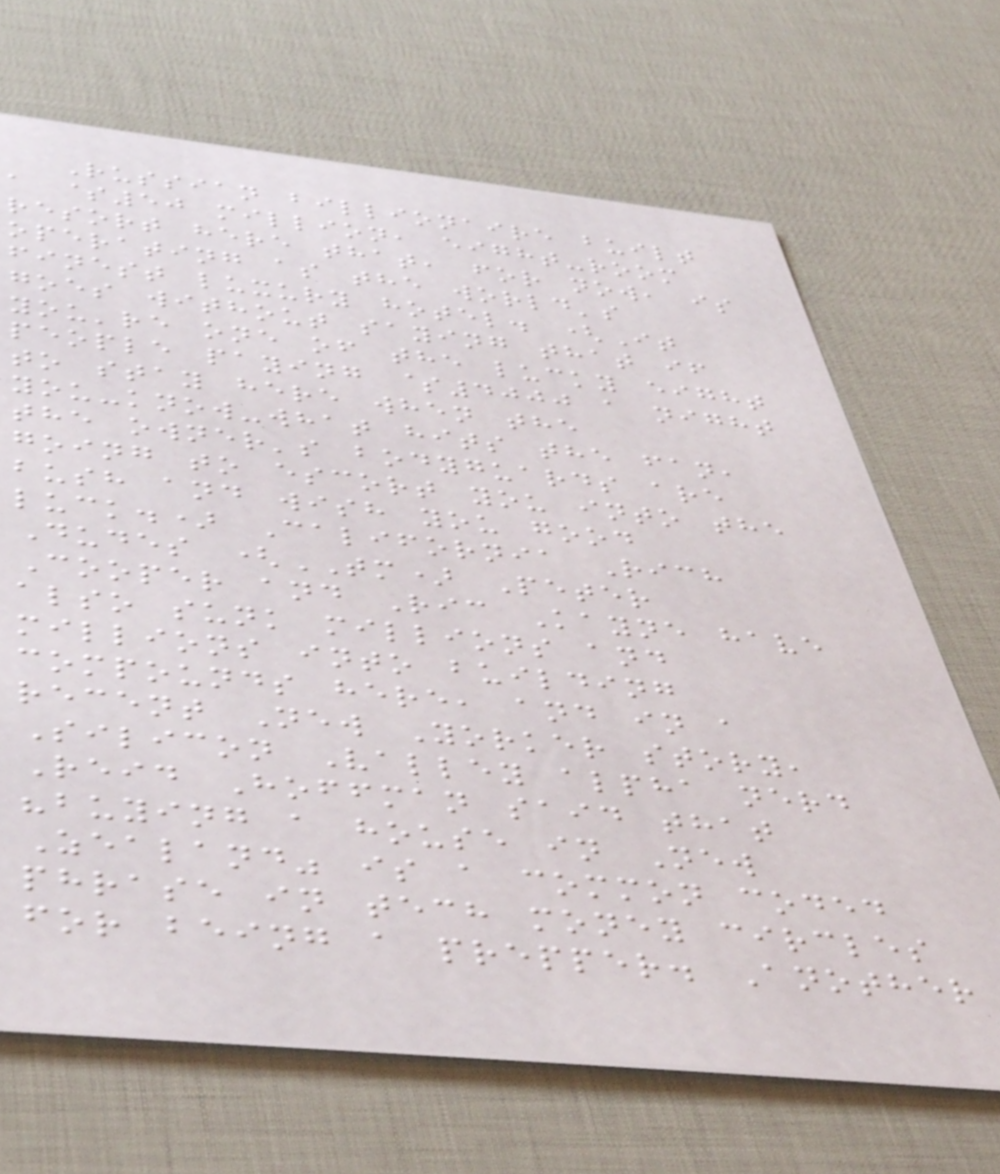Russian billionaire built
a $50 million, eight-room
resort here that, for now, is
operating as the world's
finest luxury hotel. (It
goes without saying that if
you're one of the lucky eight
people paying $4000 a night
to stay here when the
you-know-what hits the fan,
the owner's bodyguards are
going to escort you into the
bush and wish you good
luck.) California Rich
Dudes (TM) Peter
Cooper and Ric Kayne have
also sunk millions and
millions into building
compounds here, and in a
recent New Yorker story,
Silicon Valley alpha nerd
Reid Hoffman said that
"buying a house in New
Zealand" is a common coded
phrase in tech money circles
for being a prepper. Another
